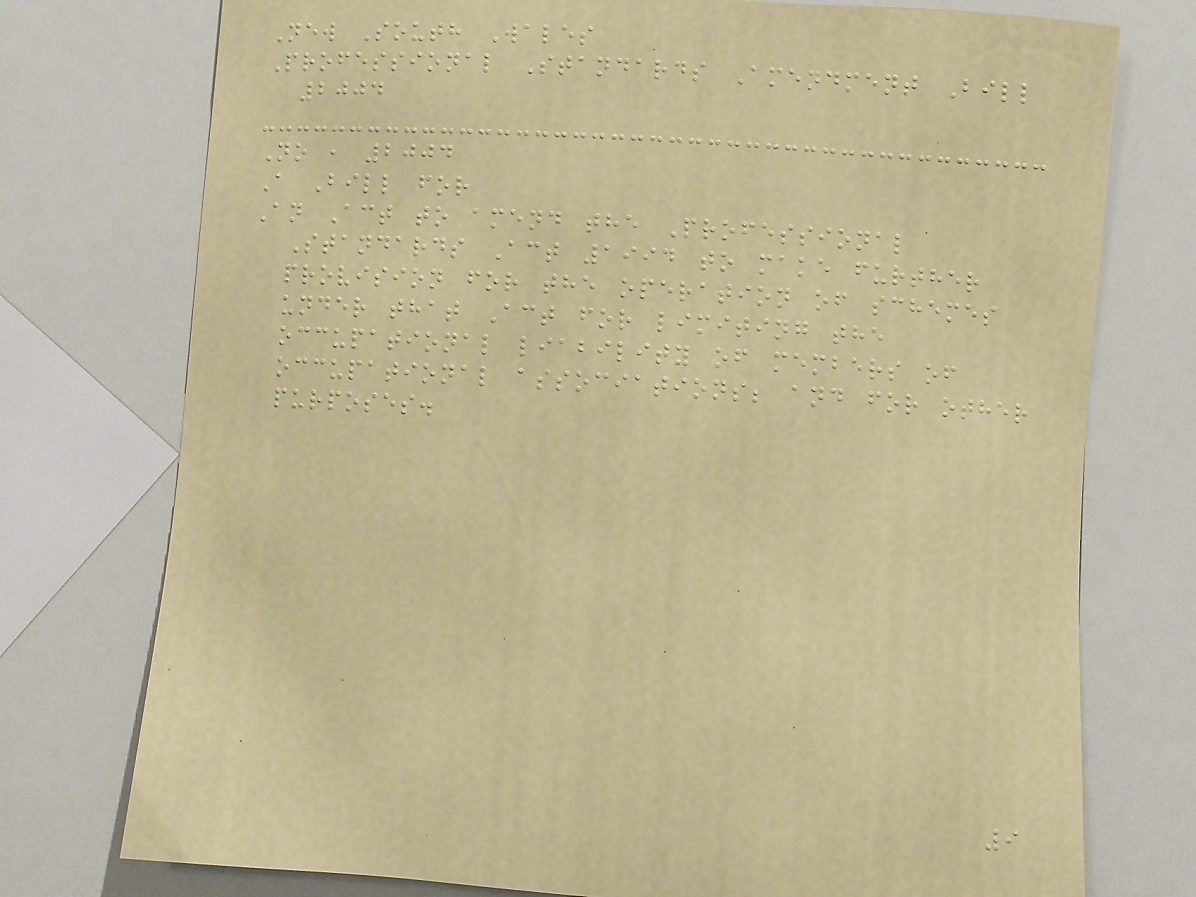New South Wales
Professional Standards Amendment Bill
2004
No , 2004
A Bill for
An Act to amend the Professional
Standards Act 1994 to make further
provision for the operation of schemes
under that Act for limiting the
occupational liability of members of
occupational associations; and for other
purposes.
9
